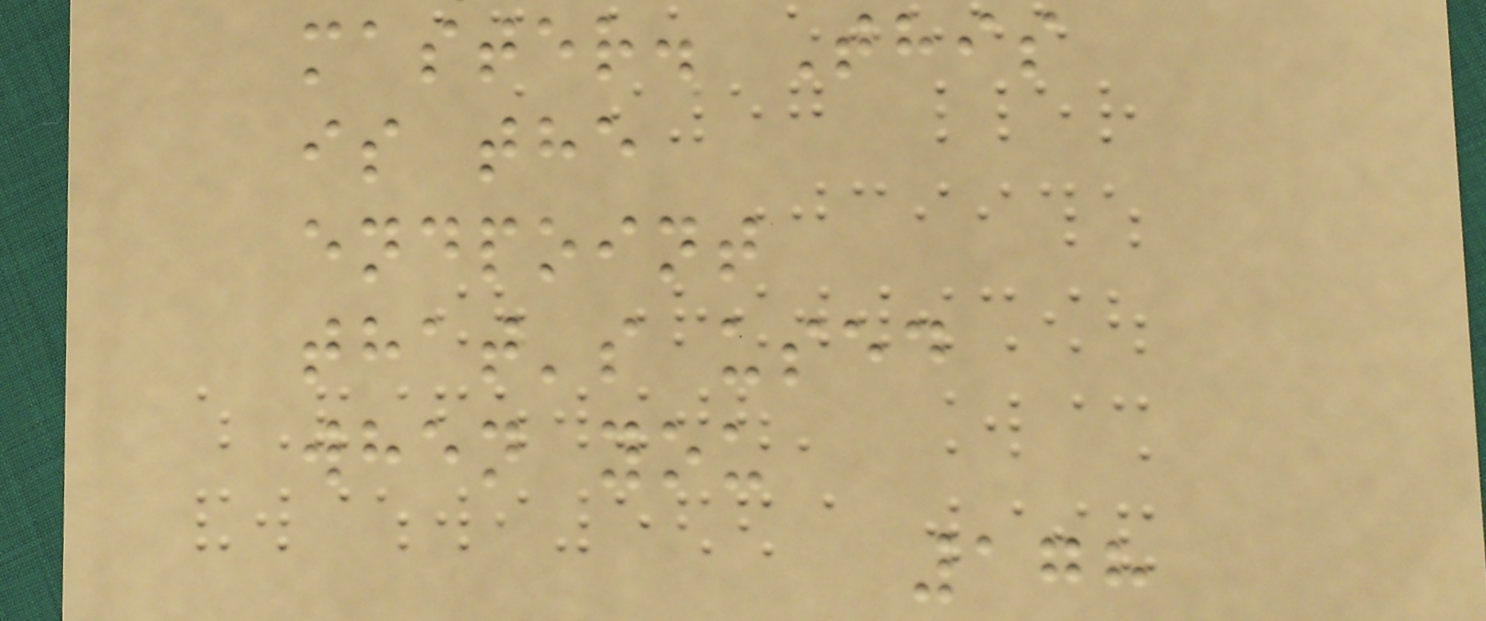master. This
is the
endpoint
that's used
when you
178
